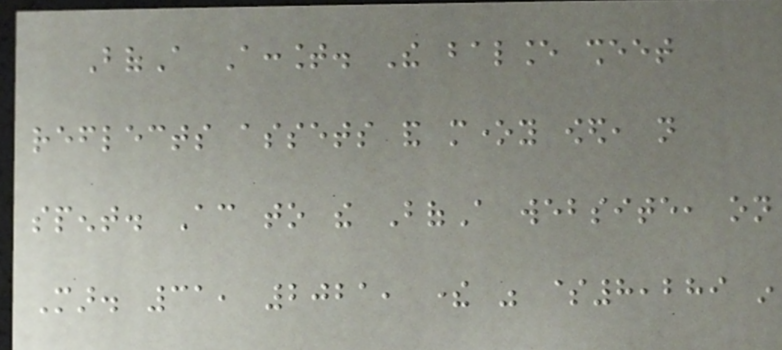BofA Account. The balance sheet
reflects assets and money owed, not
spent. According to the BofA website, on
Mar. 31, 2021, there was $8,289 in
